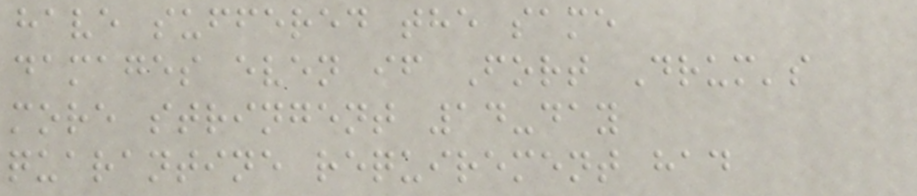have suffered the same
damages even if Fort Drum's
more stringent 14-day
quarantine requirement had
